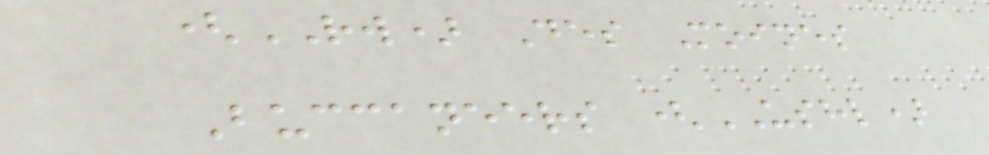(RW) Des Moines
Buccaneers (USHL)
